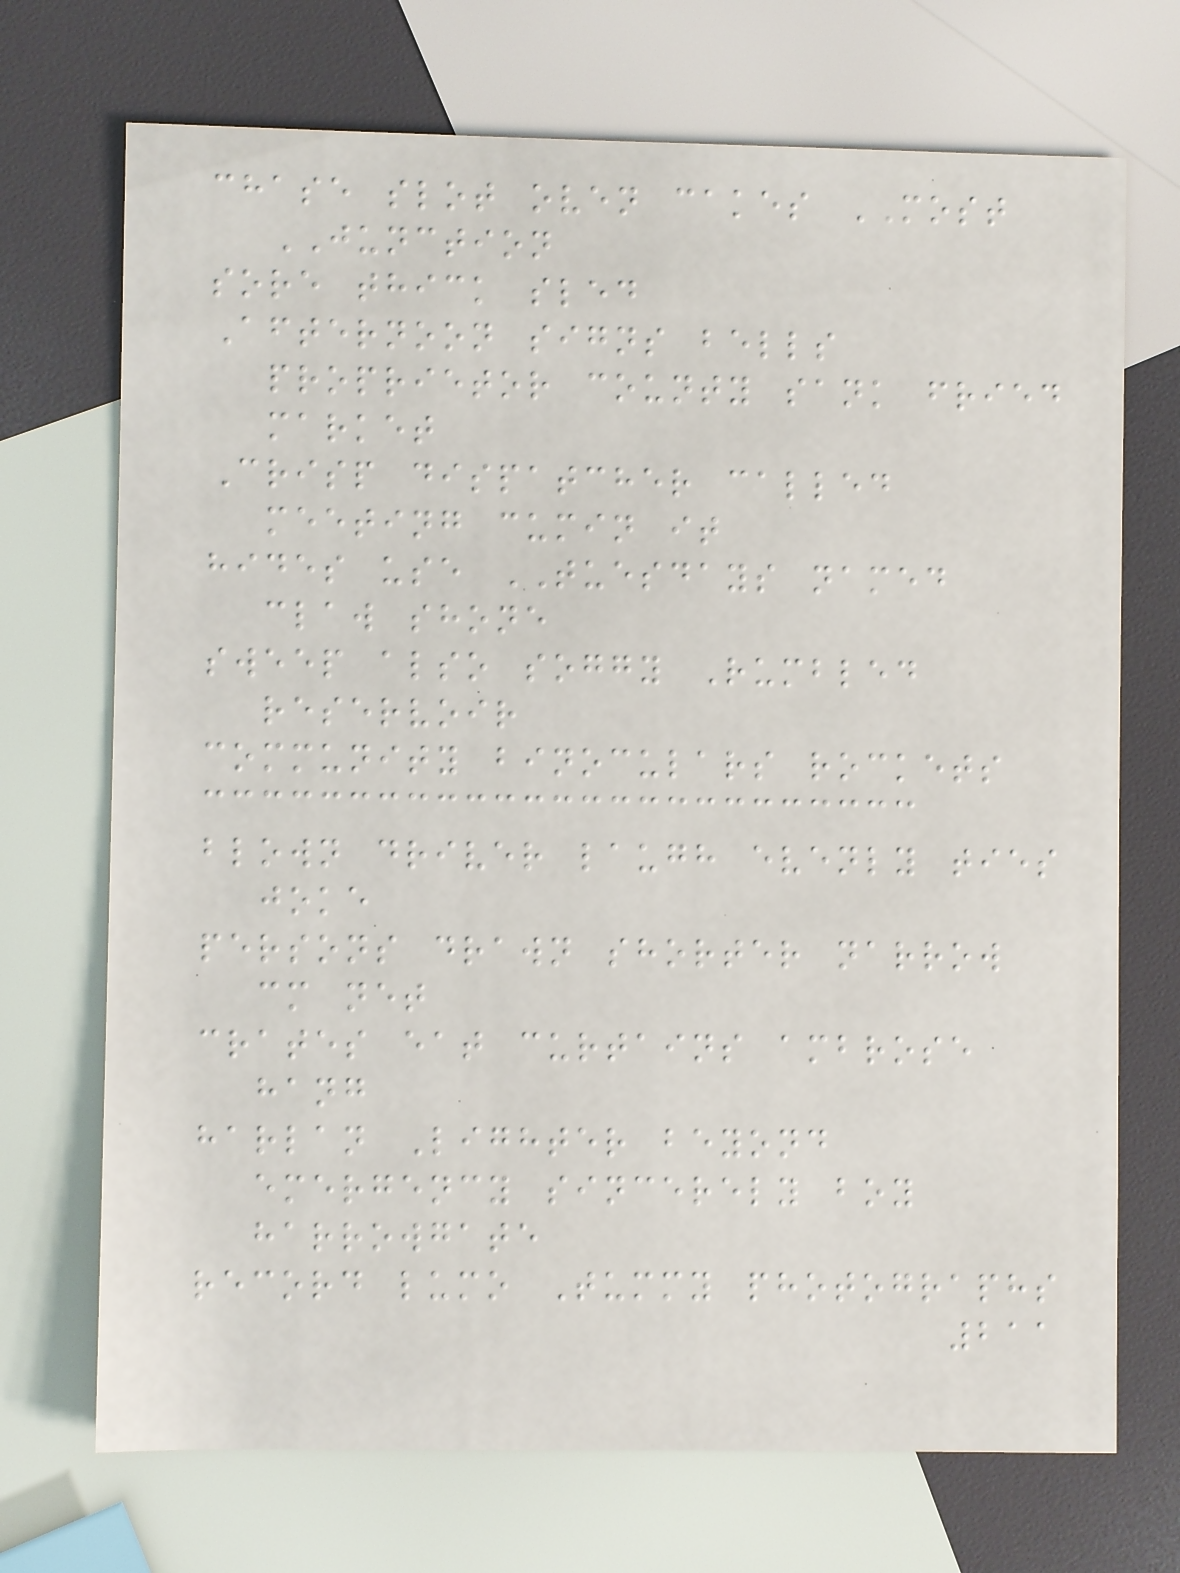chase slot oven cakes MOST
JUNCTION
sore thick sled
Afternoon signs bells
proprietor county sank fried
market
Crisp dispatcher called
meeting cumin it
hides use TUESDAYS named
claw shone
sweep also soggy Rumbled
reservoir
community binoculars rockets
blown driver laugh evenly ties
joke
persons drawn shorter narrow
cm net
crates eat curtains ambrose
hang
harlan Lighter beyond
emergency sincerely boy
harrowgate
record lumo Tummy photographs
211
